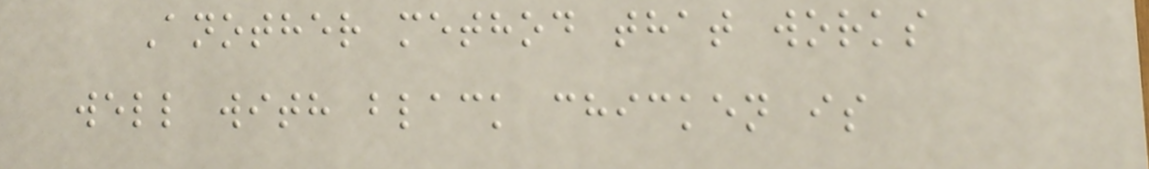Another method that works
well with black chicken is
